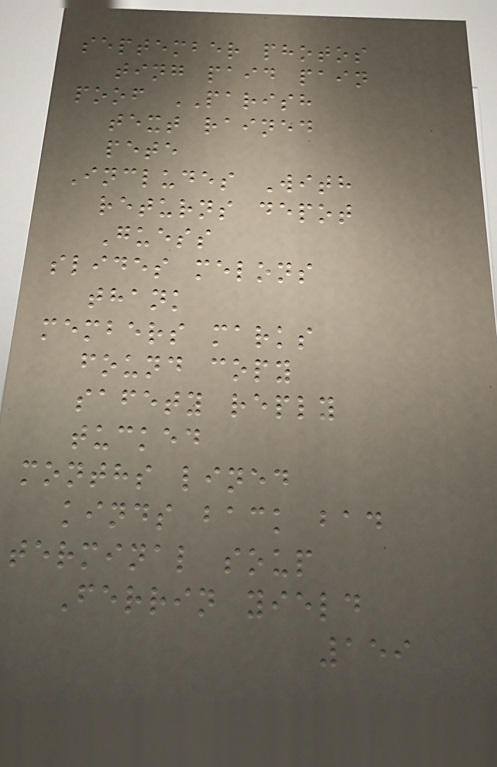september photos
ting paid pain
poof PARISH
text rained
pete
Includes With
returns depot
Guess
slides melons
thank
members marks
found copy
safety reply
tucked
months lined
kinds back bad
terminal soup
Ferrin yield
159
